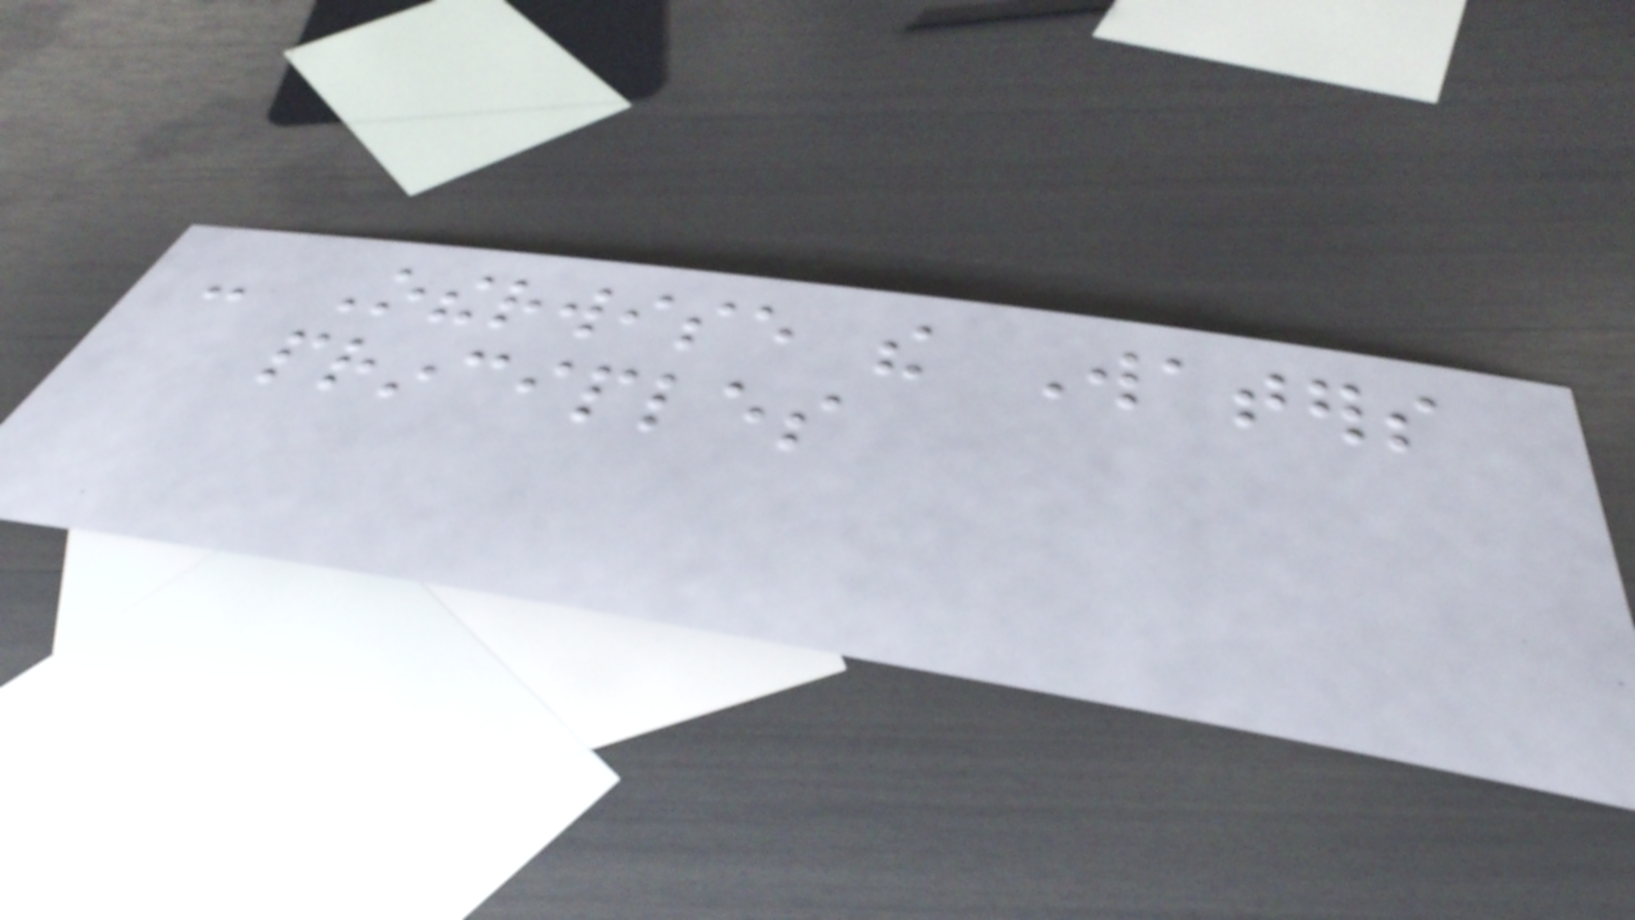- Otherwise the Waters
principles
